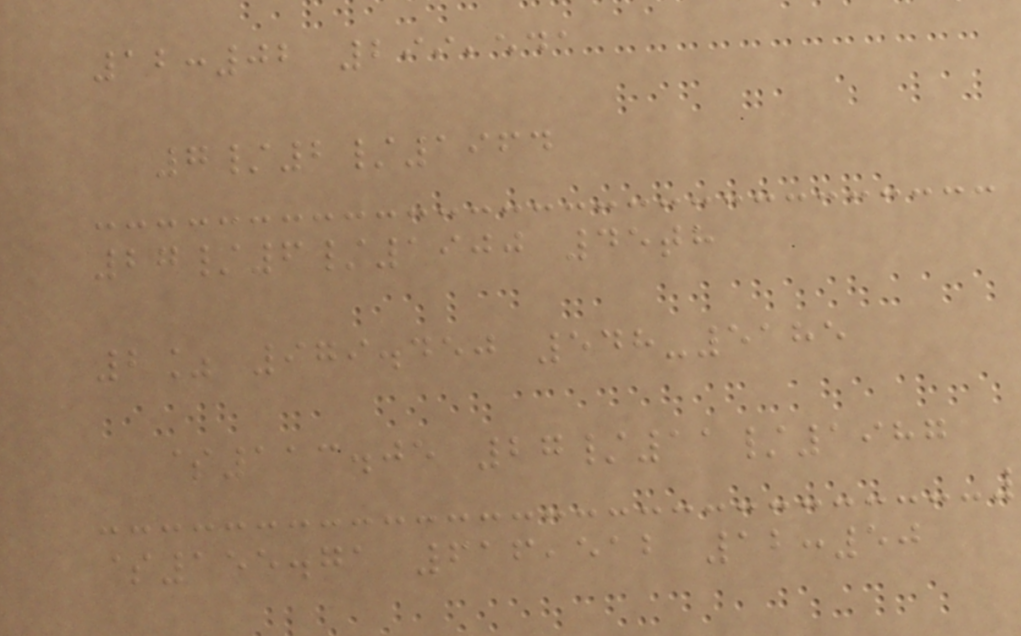12:02 299,541
7/2/1964
27/6/1900 45th
2% 979.450 548-5185
$113.05 27/11/1987
$155.71 616,512 12:50
